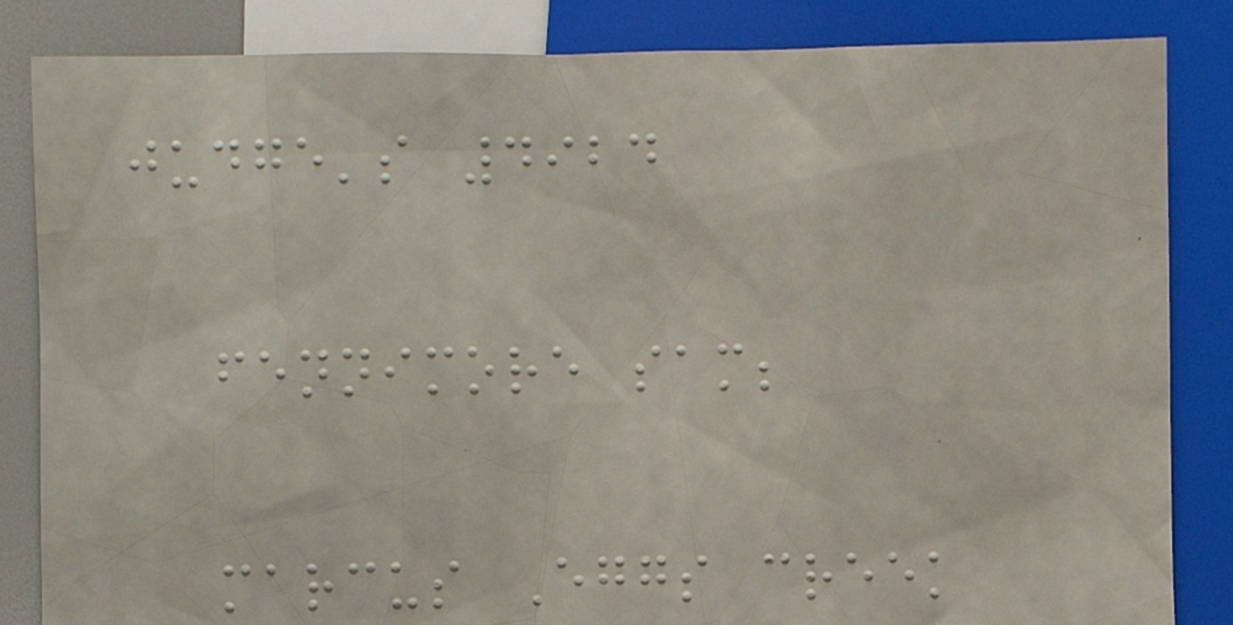judge's 4924
fennimore sam;
marcus Eggs creek
